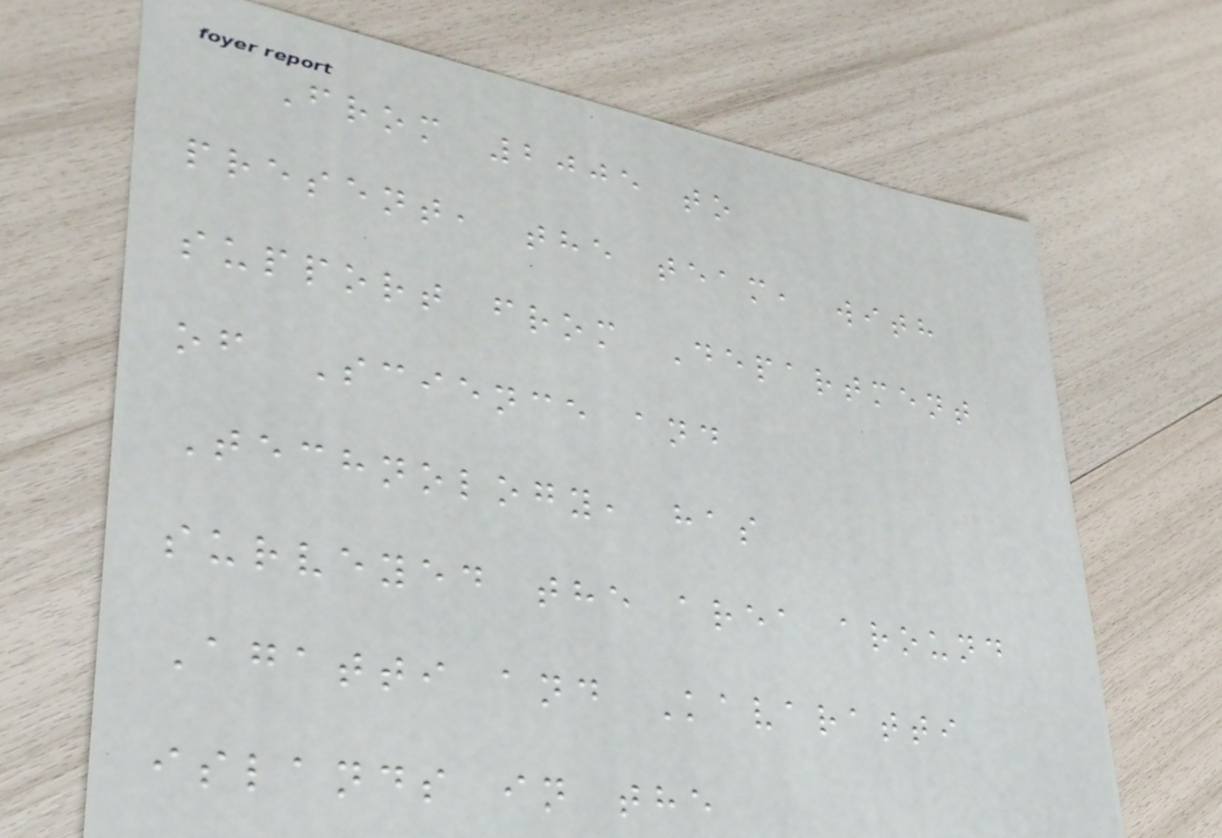From 2005 to
present, the team, with
support from Department
of Science and
Technology, has
surveyed the area around
Agatti and Kavaratti
islands in the
